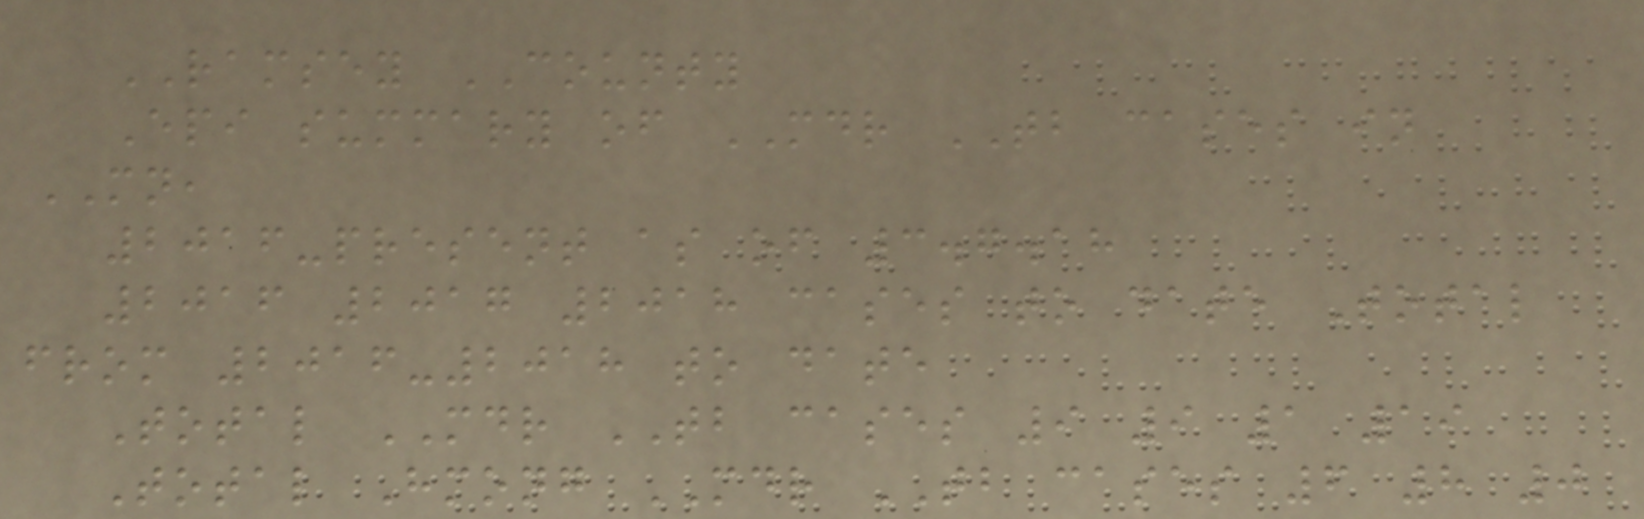RAMSEY COUNTY
Epi summary of MDR TB cases in
MN,
2016-present as of 3.7.18
2016 2017 2018 cases to date Total
from 2016-2018 to date
Total MDR TB cases 9 9 1 19
Total Hmong MDR TB cases 6 8 0
